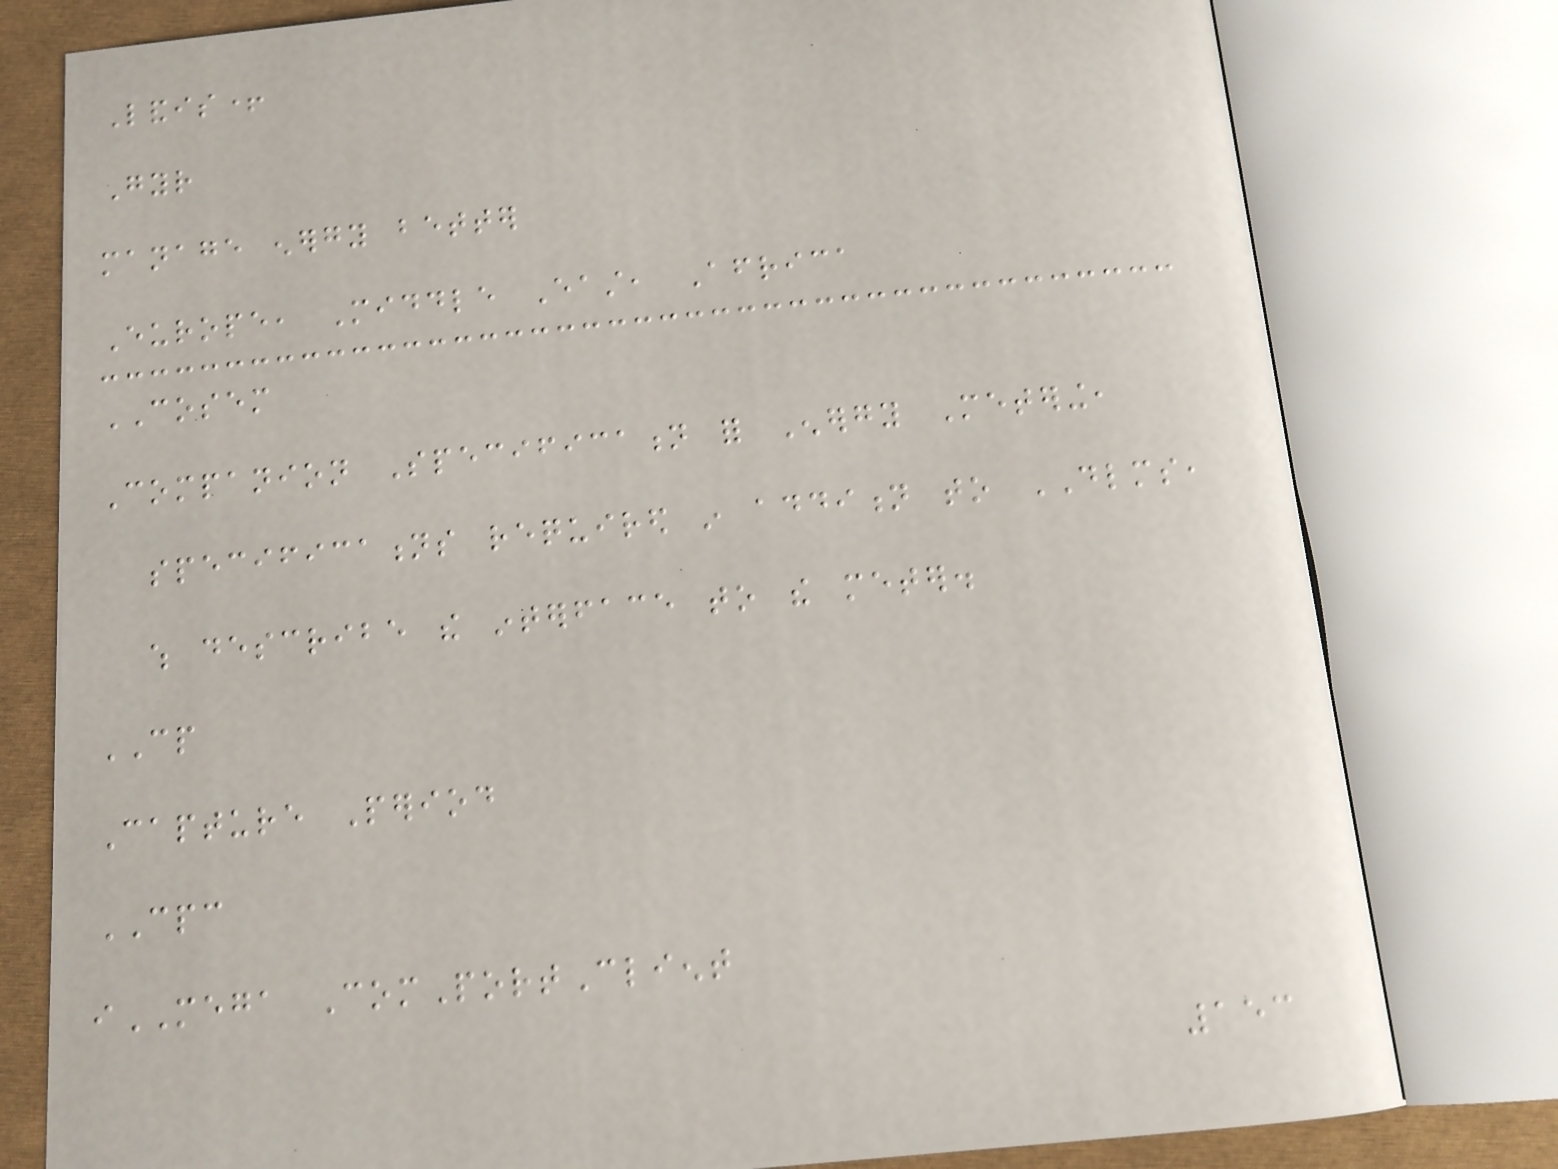Landis+
Gyr
manage energy better
Europe, Middle East, Africa
COSEM
Companion Specification for Energy Metering,
specifications required in addition to DLMS,
which describe the interface to the meter.
CP
Capture Period
CPC
iMEGA ComPortClient
153
